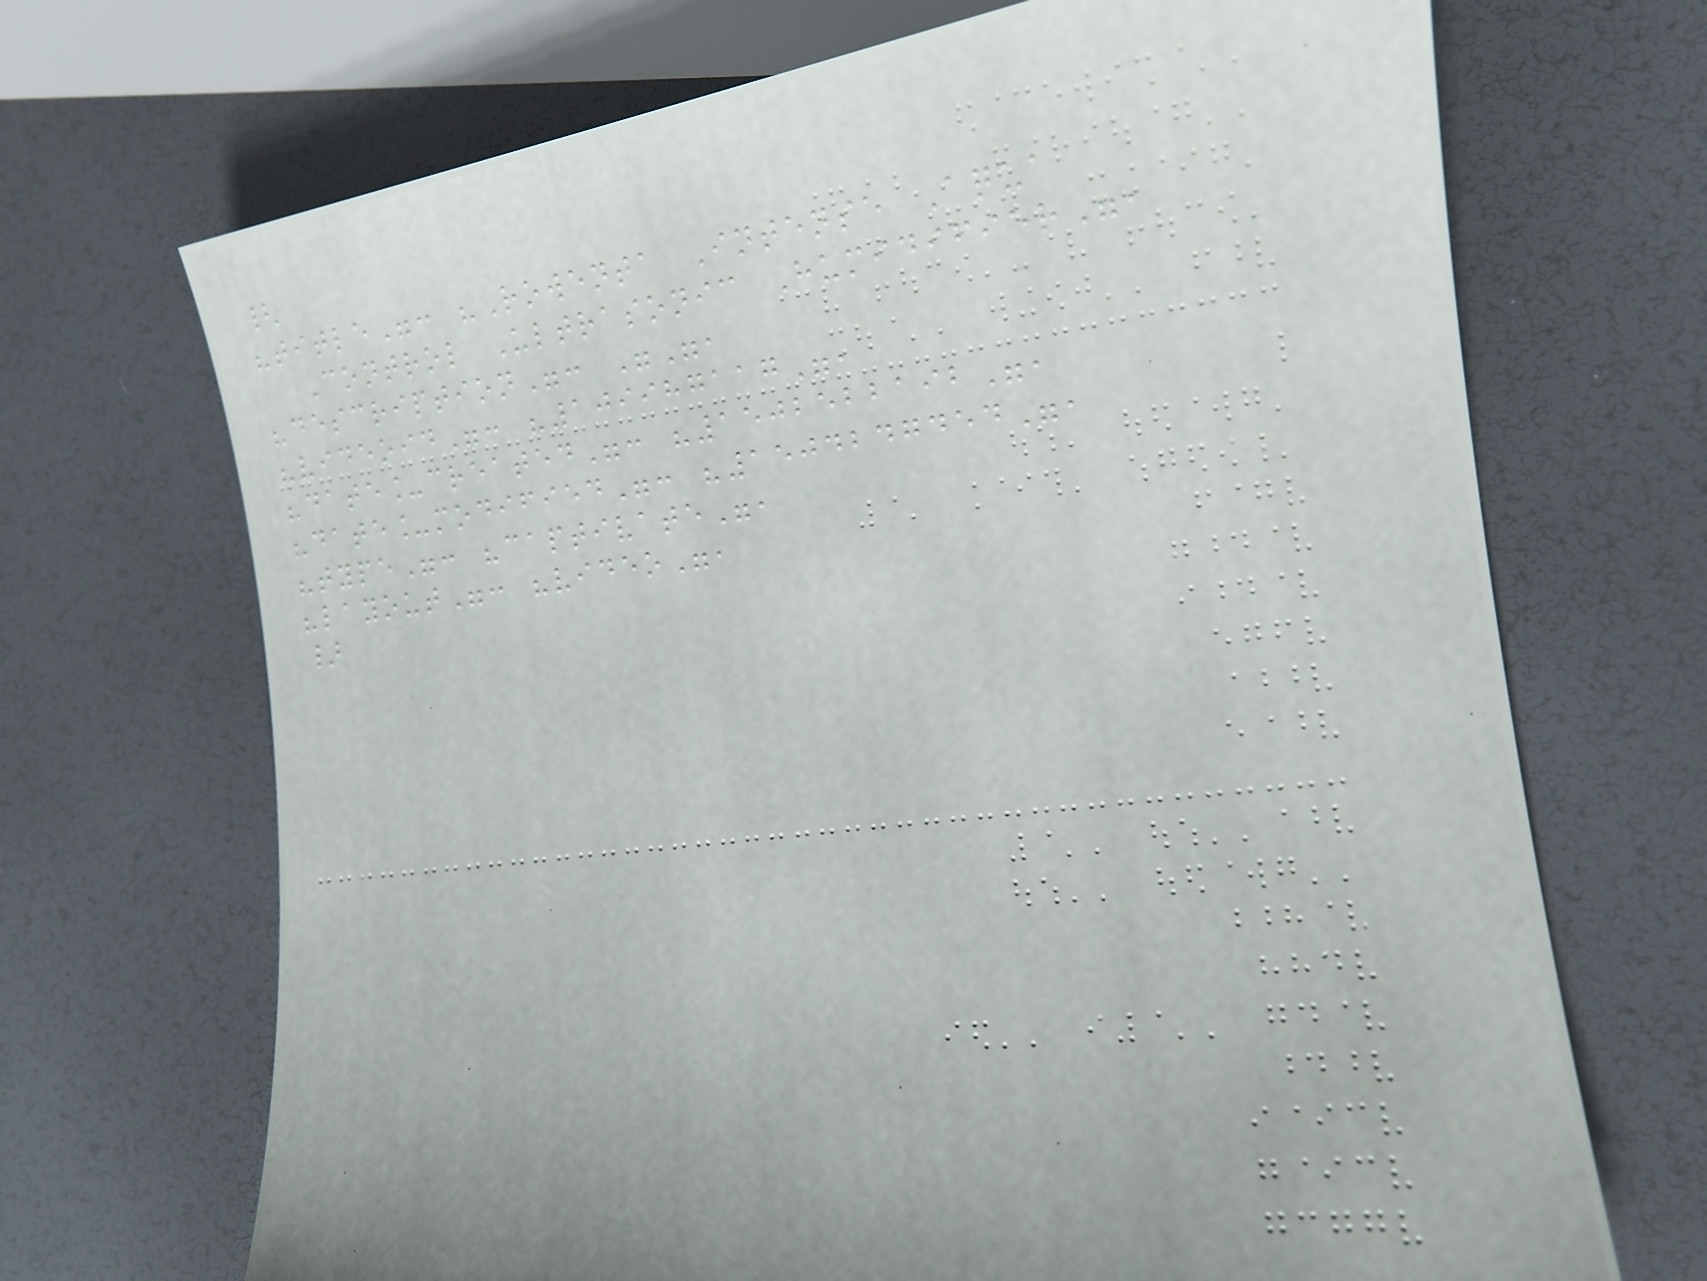{
"title": "Rowenta Intense Aqua
Control Ultrasonic Humidifier",
"description": "",
"videoid": "109987117",
"date_created": "1502522192",
"date_modified": "1504247454",
"type": "captivate",
"layout": "video",
}
